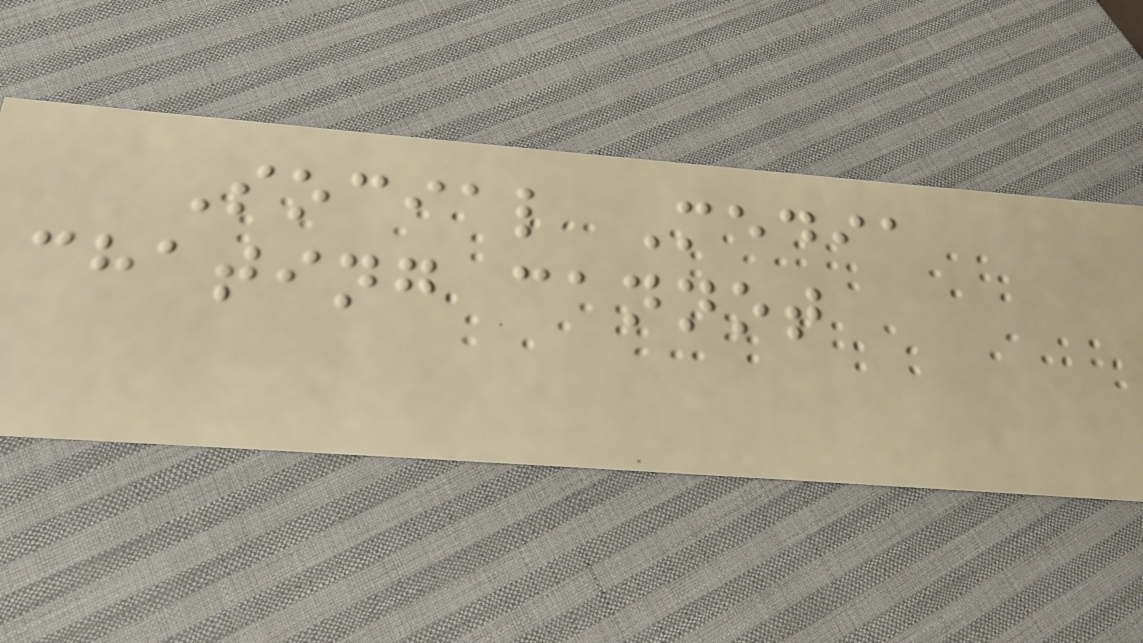Social Media
chating cannot
